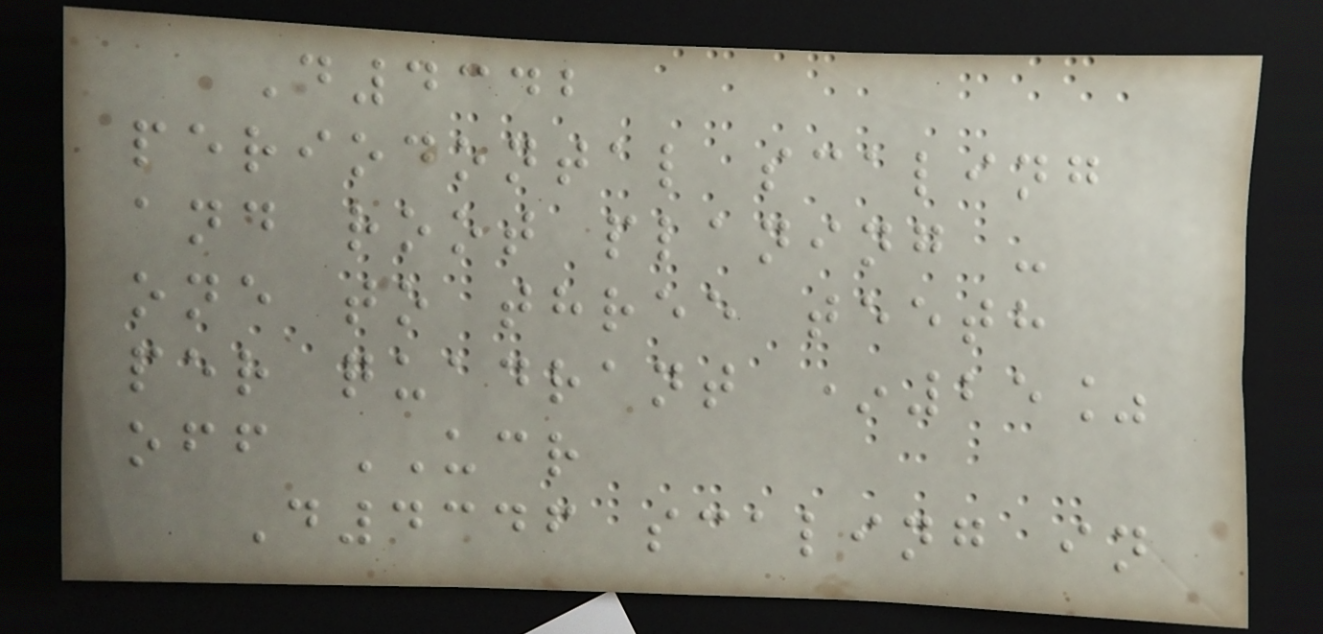D4342
periodontal scaling
and root planing -
one to three teeth
per quadrant *25%
off UCR
D4346 scaling in
